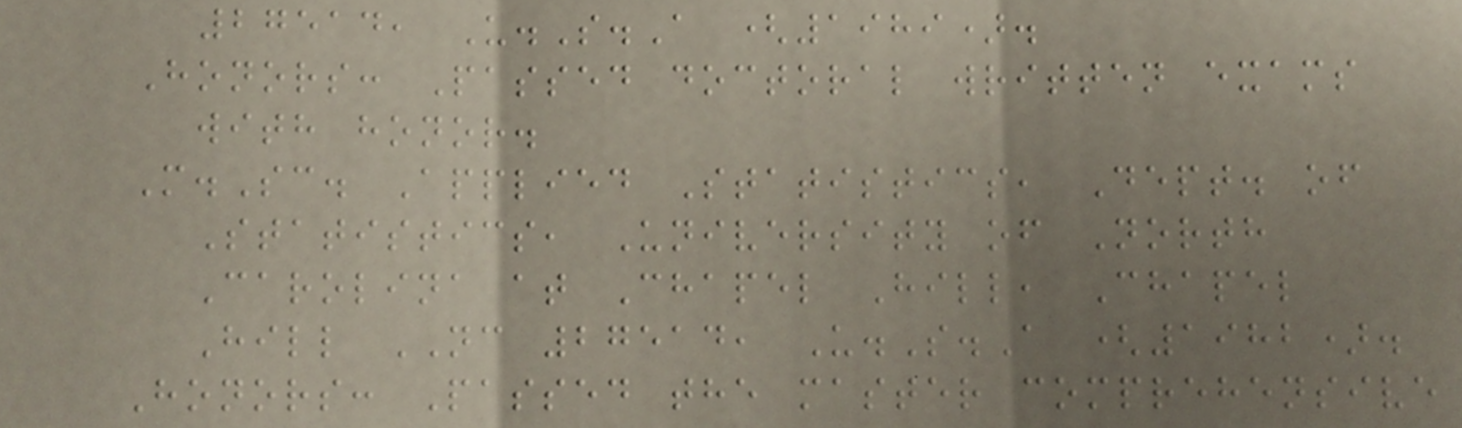27514, U.S.A (1989).
Honors: Passed doctoral written exams
with honor.
M.Sc. Applied Statistics, Dept. of
Statistics, University of North
Carolina at Chapel Hill, Chapel
Hill NC 27514, U.S.A (1982).
Honors: Passed the master comprehensive
